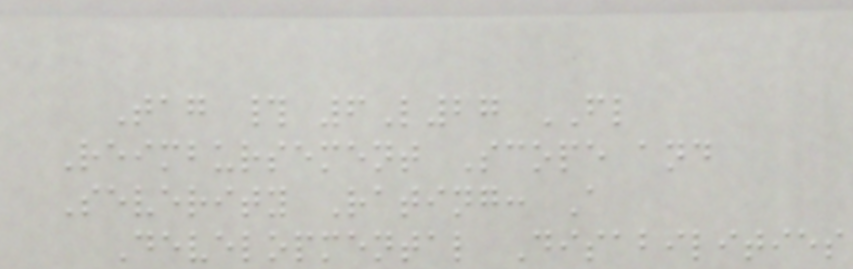Tag # 6L27 FL
Reimbursement Scope and
Severity Rating: A
Developmental Disabilities
